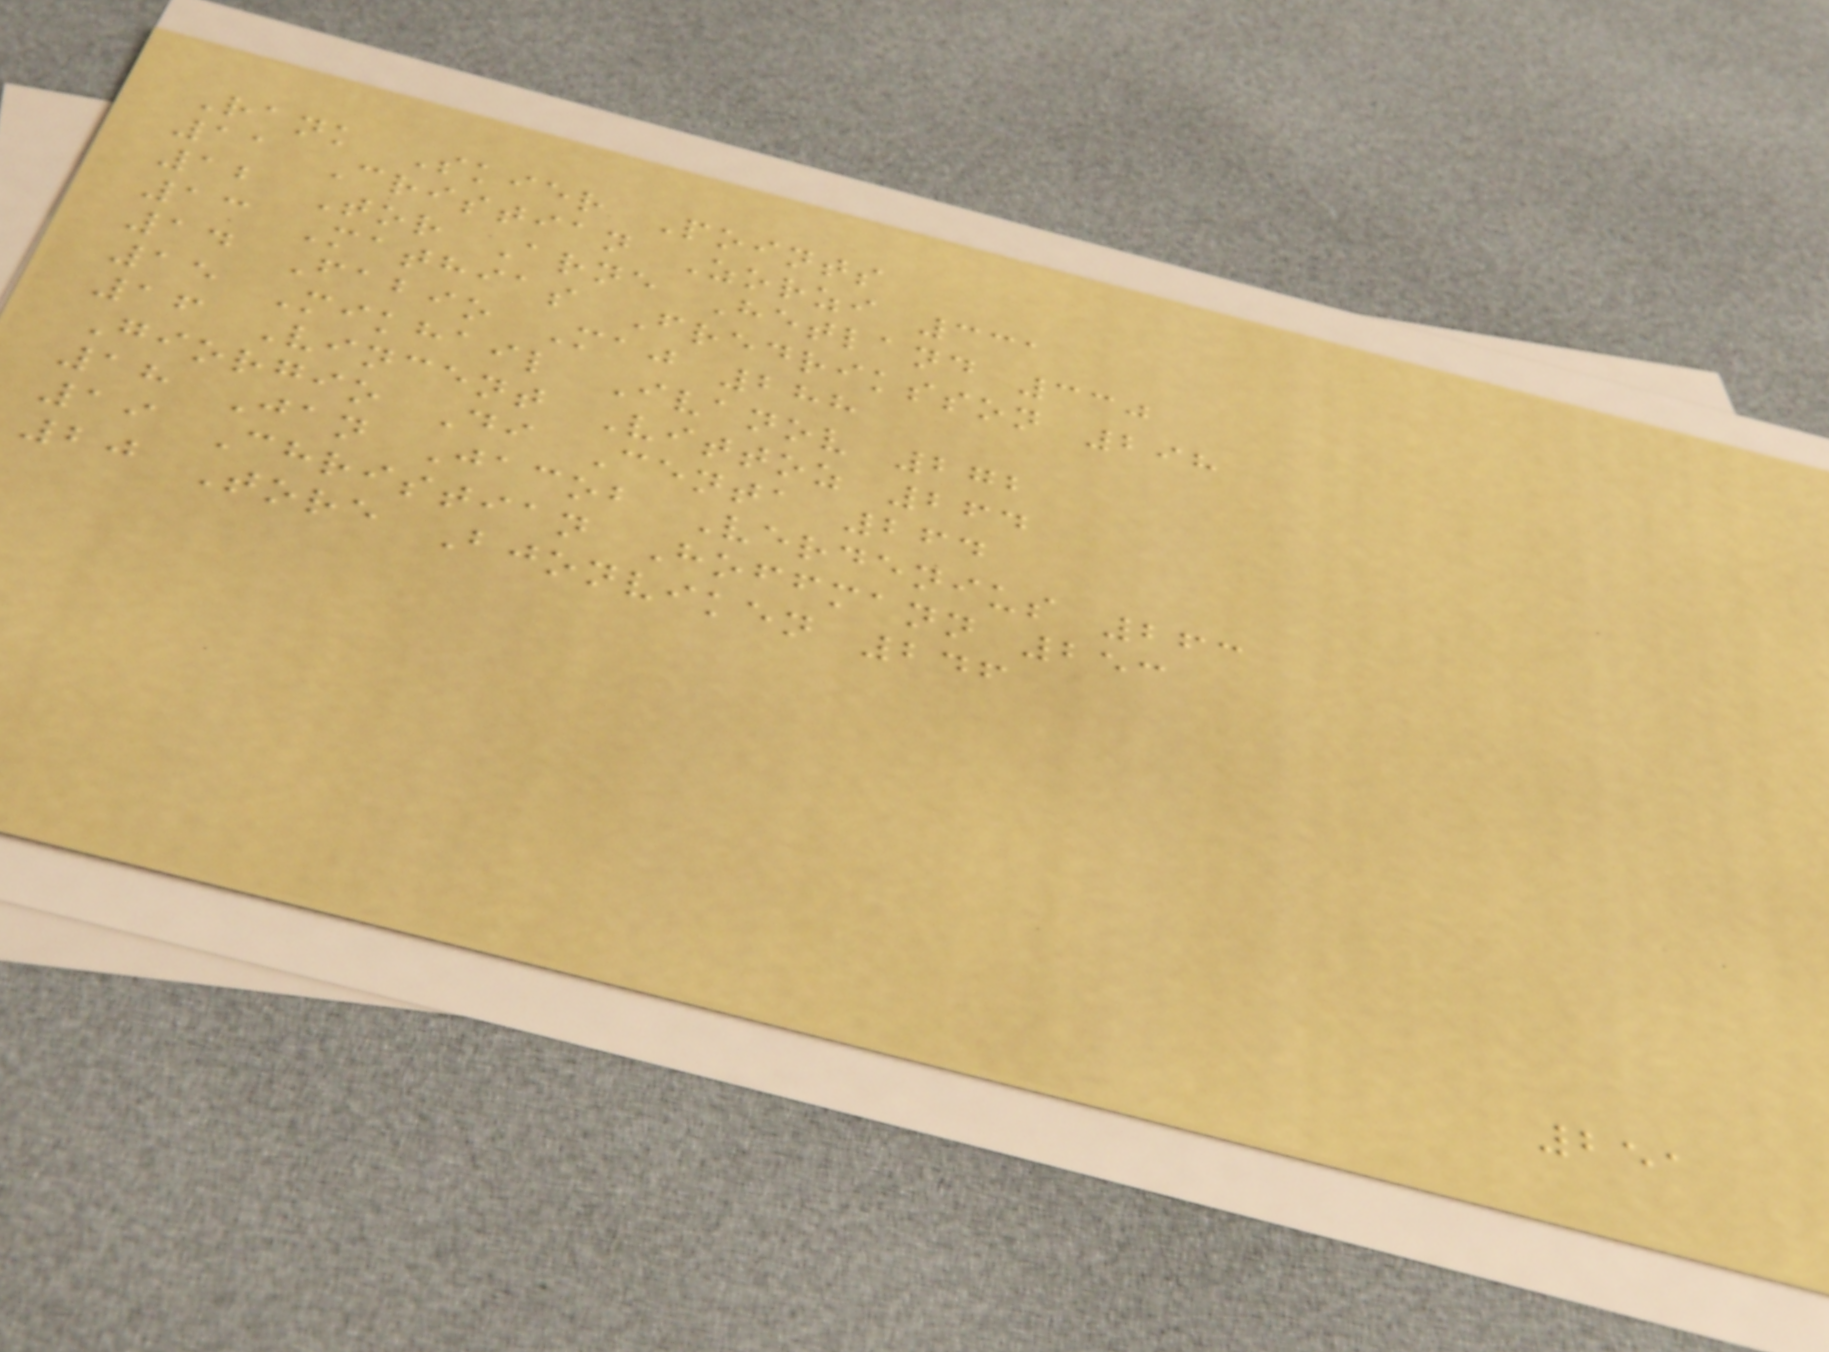Rank Skier Points
11 Cristian Zorzi 331
12 Tor Arne Hetland 330
13 Mathias Fredriksson 298
14 Fabio Maj 288
15 Mikhail Ivanov 272
16 Vincent Vittoz 264
Giorgio Di Centa 264
18 Jan Jacob Verdenius 263
19 Christian Hoffmann 253
20 Tore Bjonviken 246
251
